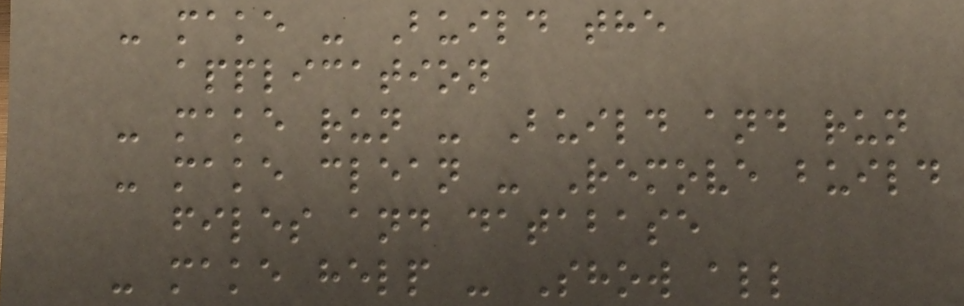- make - Build the
application
- make run - Build and run
- make clean - Remove build
files and database
- make help - Show all
